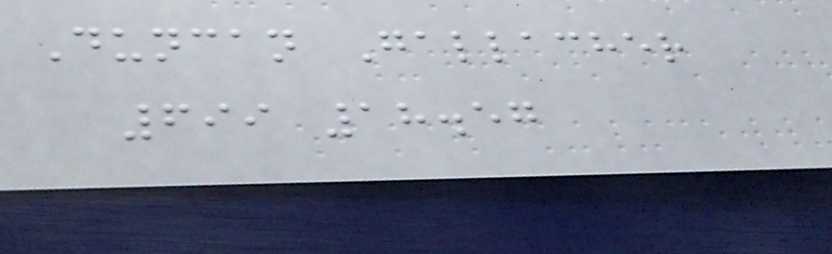Duncan Gallacher
699 18.57
